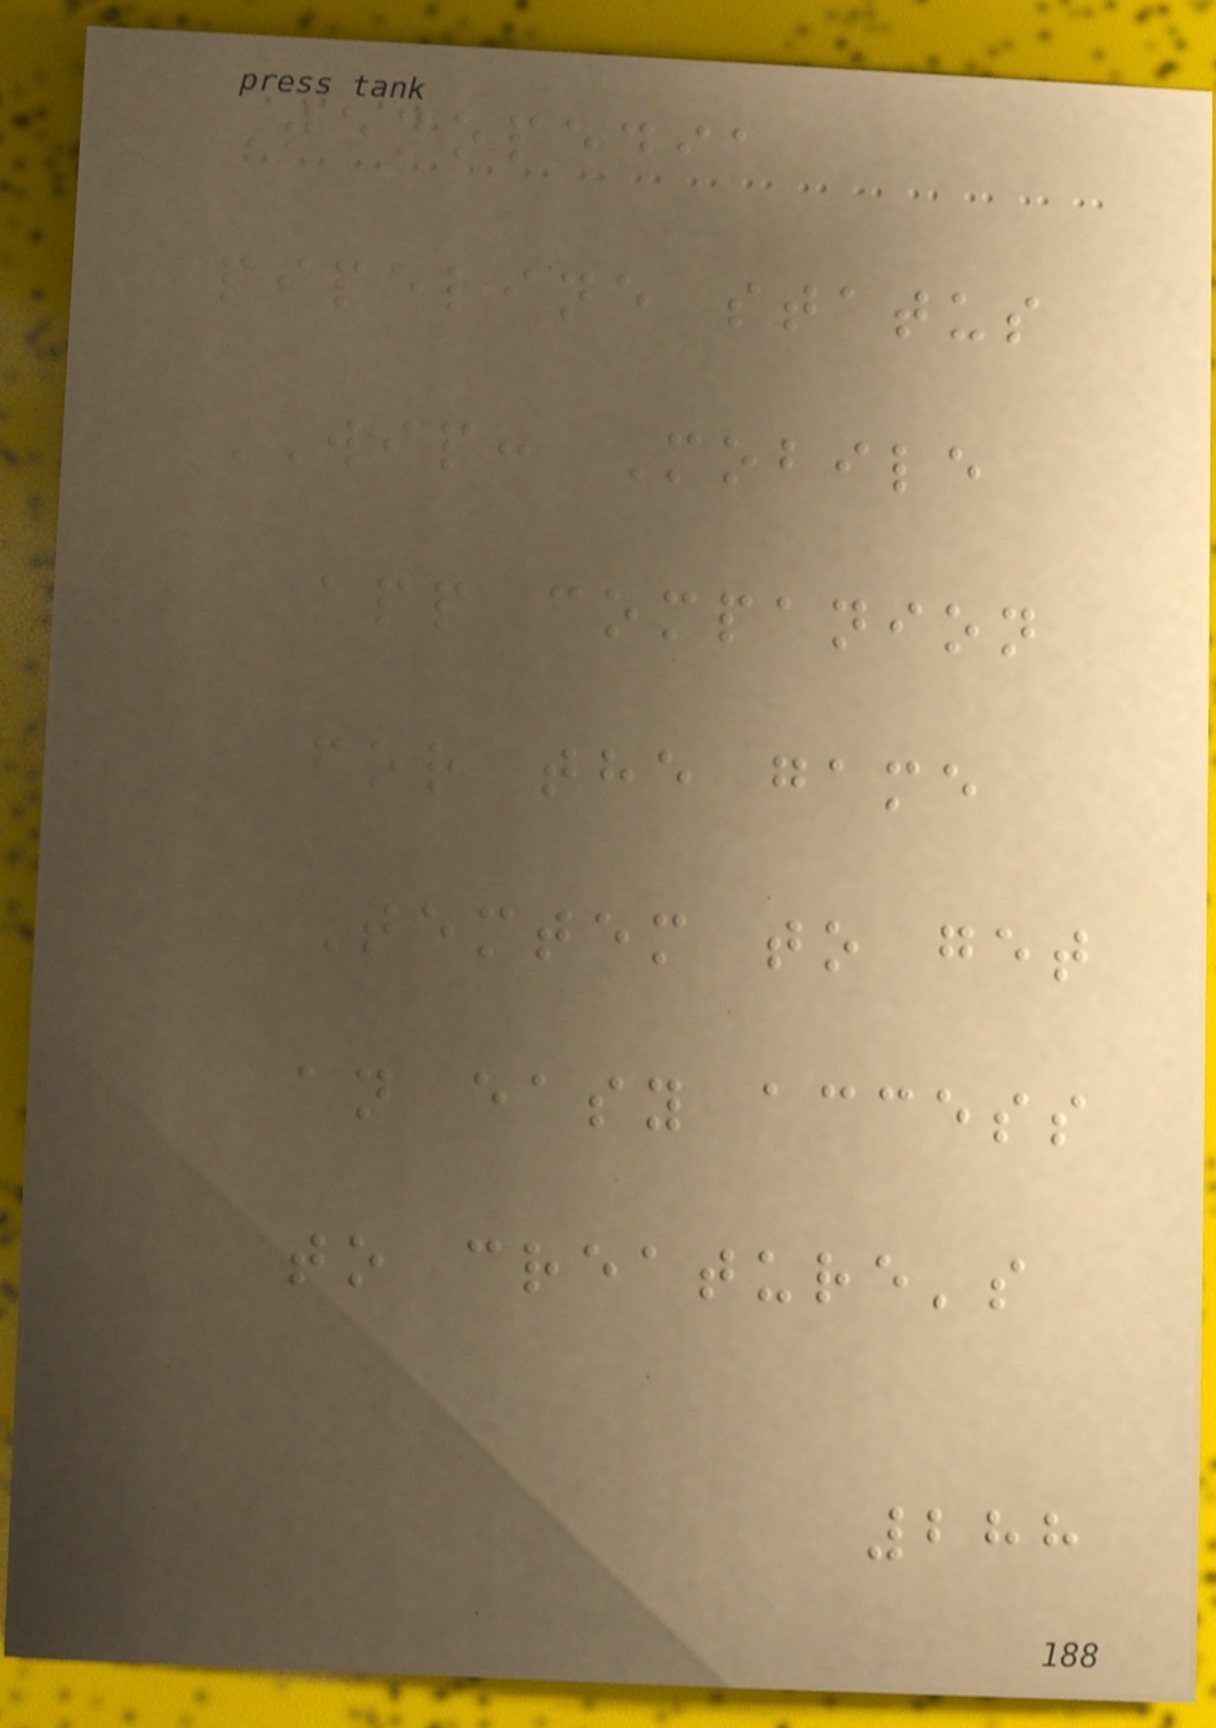Temopedia
pipeline status
WIP: Mobile
app companion
for the game
Temtem to get
an easy access
to creature's
288
